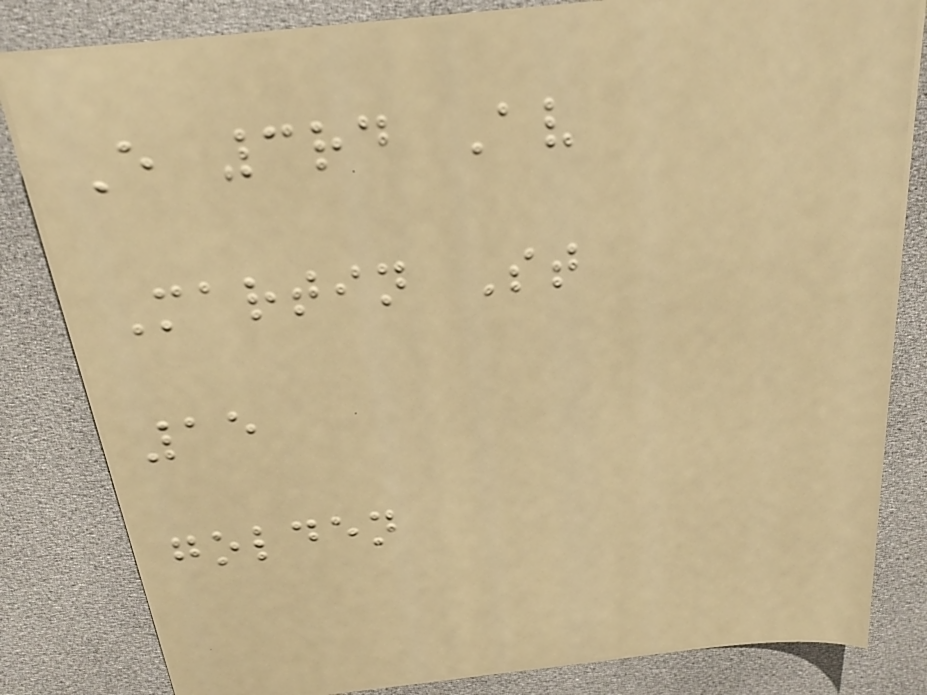E 3rd Av
Martin St
15
golden
